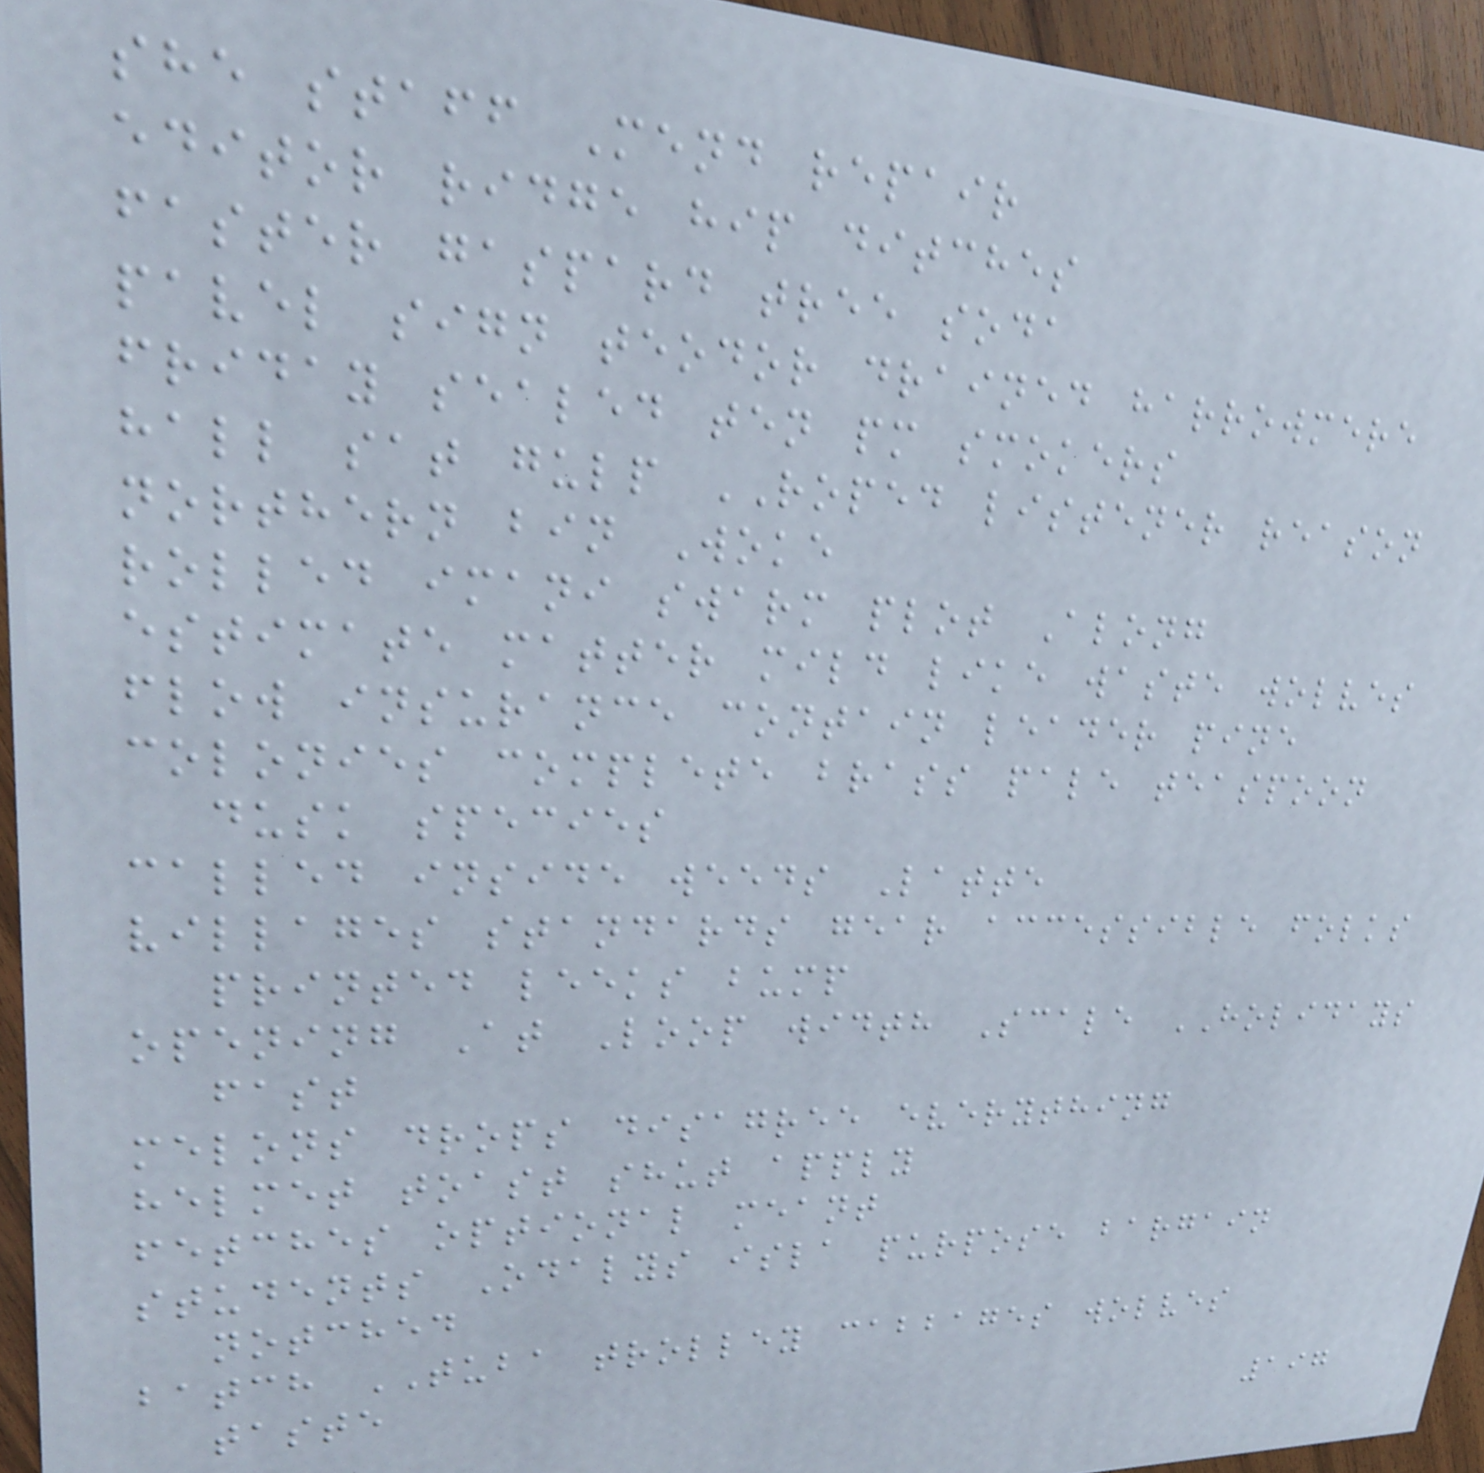she staff Mend repair
editor ridge hip ditches
faster gaspard tree soda
pavel sign teodor drained harrowmere
friday sealed ten pm smokers
hall sat gulp ROPED listener reason
northern bin Woke
rolled imani swarm plot Along
estimate matter mild like waste wolves
flow insurance contain leader pine
colonies complete brass pale teaspoon
dusk species
called inside weeds Latte
villages standards gear accessible folks
printed leeks bump
opening At Loop width Scale HOLIDAYS
fast
melons drops disagree everything
helmet toast shut apply
fetches optional meant
students Odalys isla purpose bargain
notched
batch TUBA trolley cabbages wolves
taste
197
